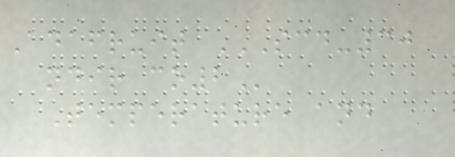Adafruit SCD-30
NDIR CO2
Temperature and
